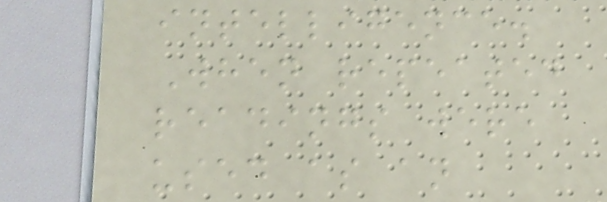intelligence.
When repeated
readings were
used as an
